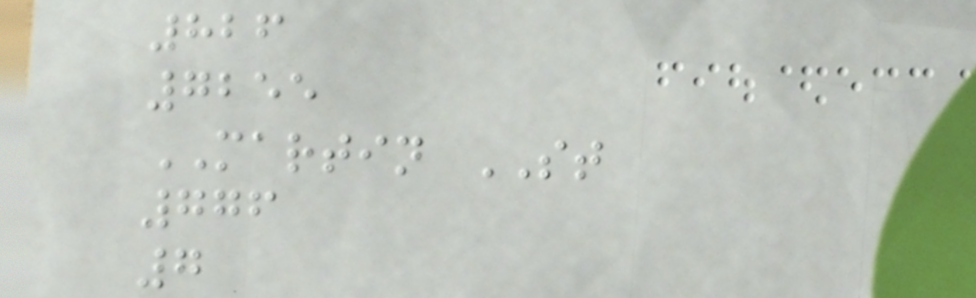826
7255
MARTIN ST
776
7
